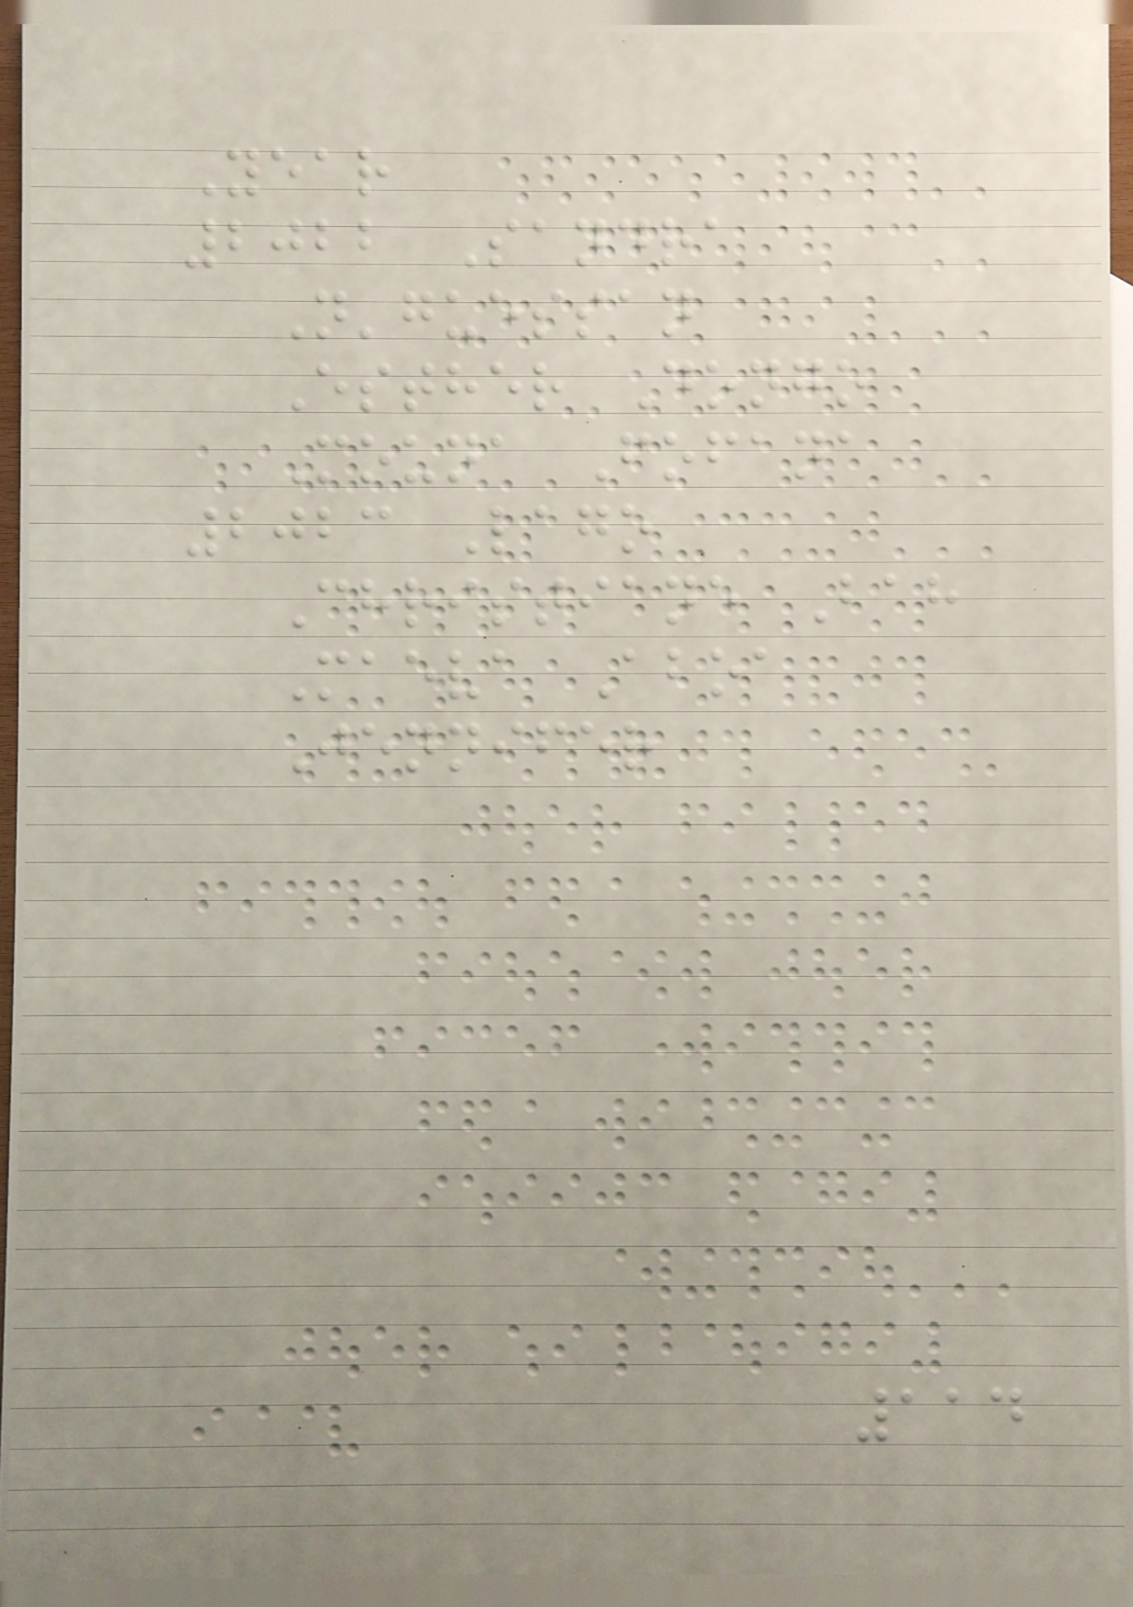Year
2022 Sandra
N'guessan
Esther Dongo
Mouna Fofana
2023 Lago
Christiane Bah
Maeva Aboa
Jennifer
114
